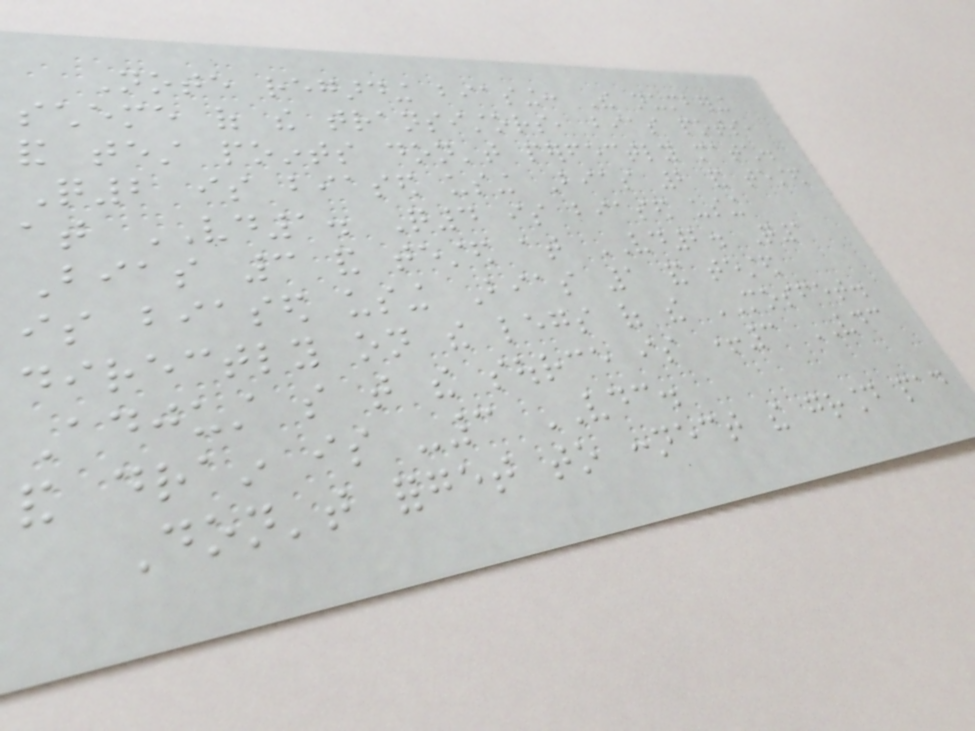Note regarding biasing: The numbering
scheme of the transistors, bias pots,
and test points don't perfectly match.
Q2 is biased using Bias 2 and tested
at VD1. Q4 is biased using
Bias 3 and tested at VD2. Q1
is biased using Bias 1 and tested
directly on the legs of the MOSFET.
Adjust so that the source is +3 VDC
and drain is -3 VDC.
Don't forget to connect the ground pad
